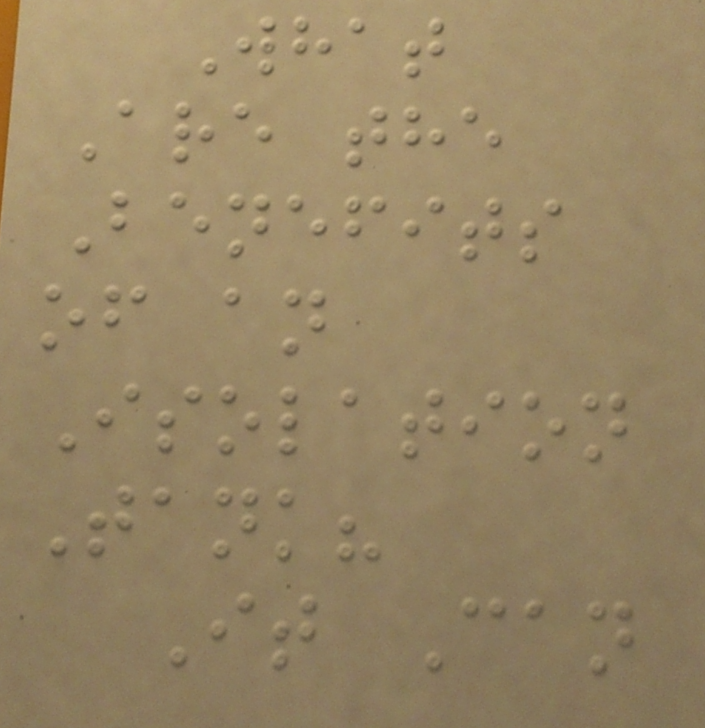What
Are the
Benefits
of an
Isolation
Tank?
It Can
